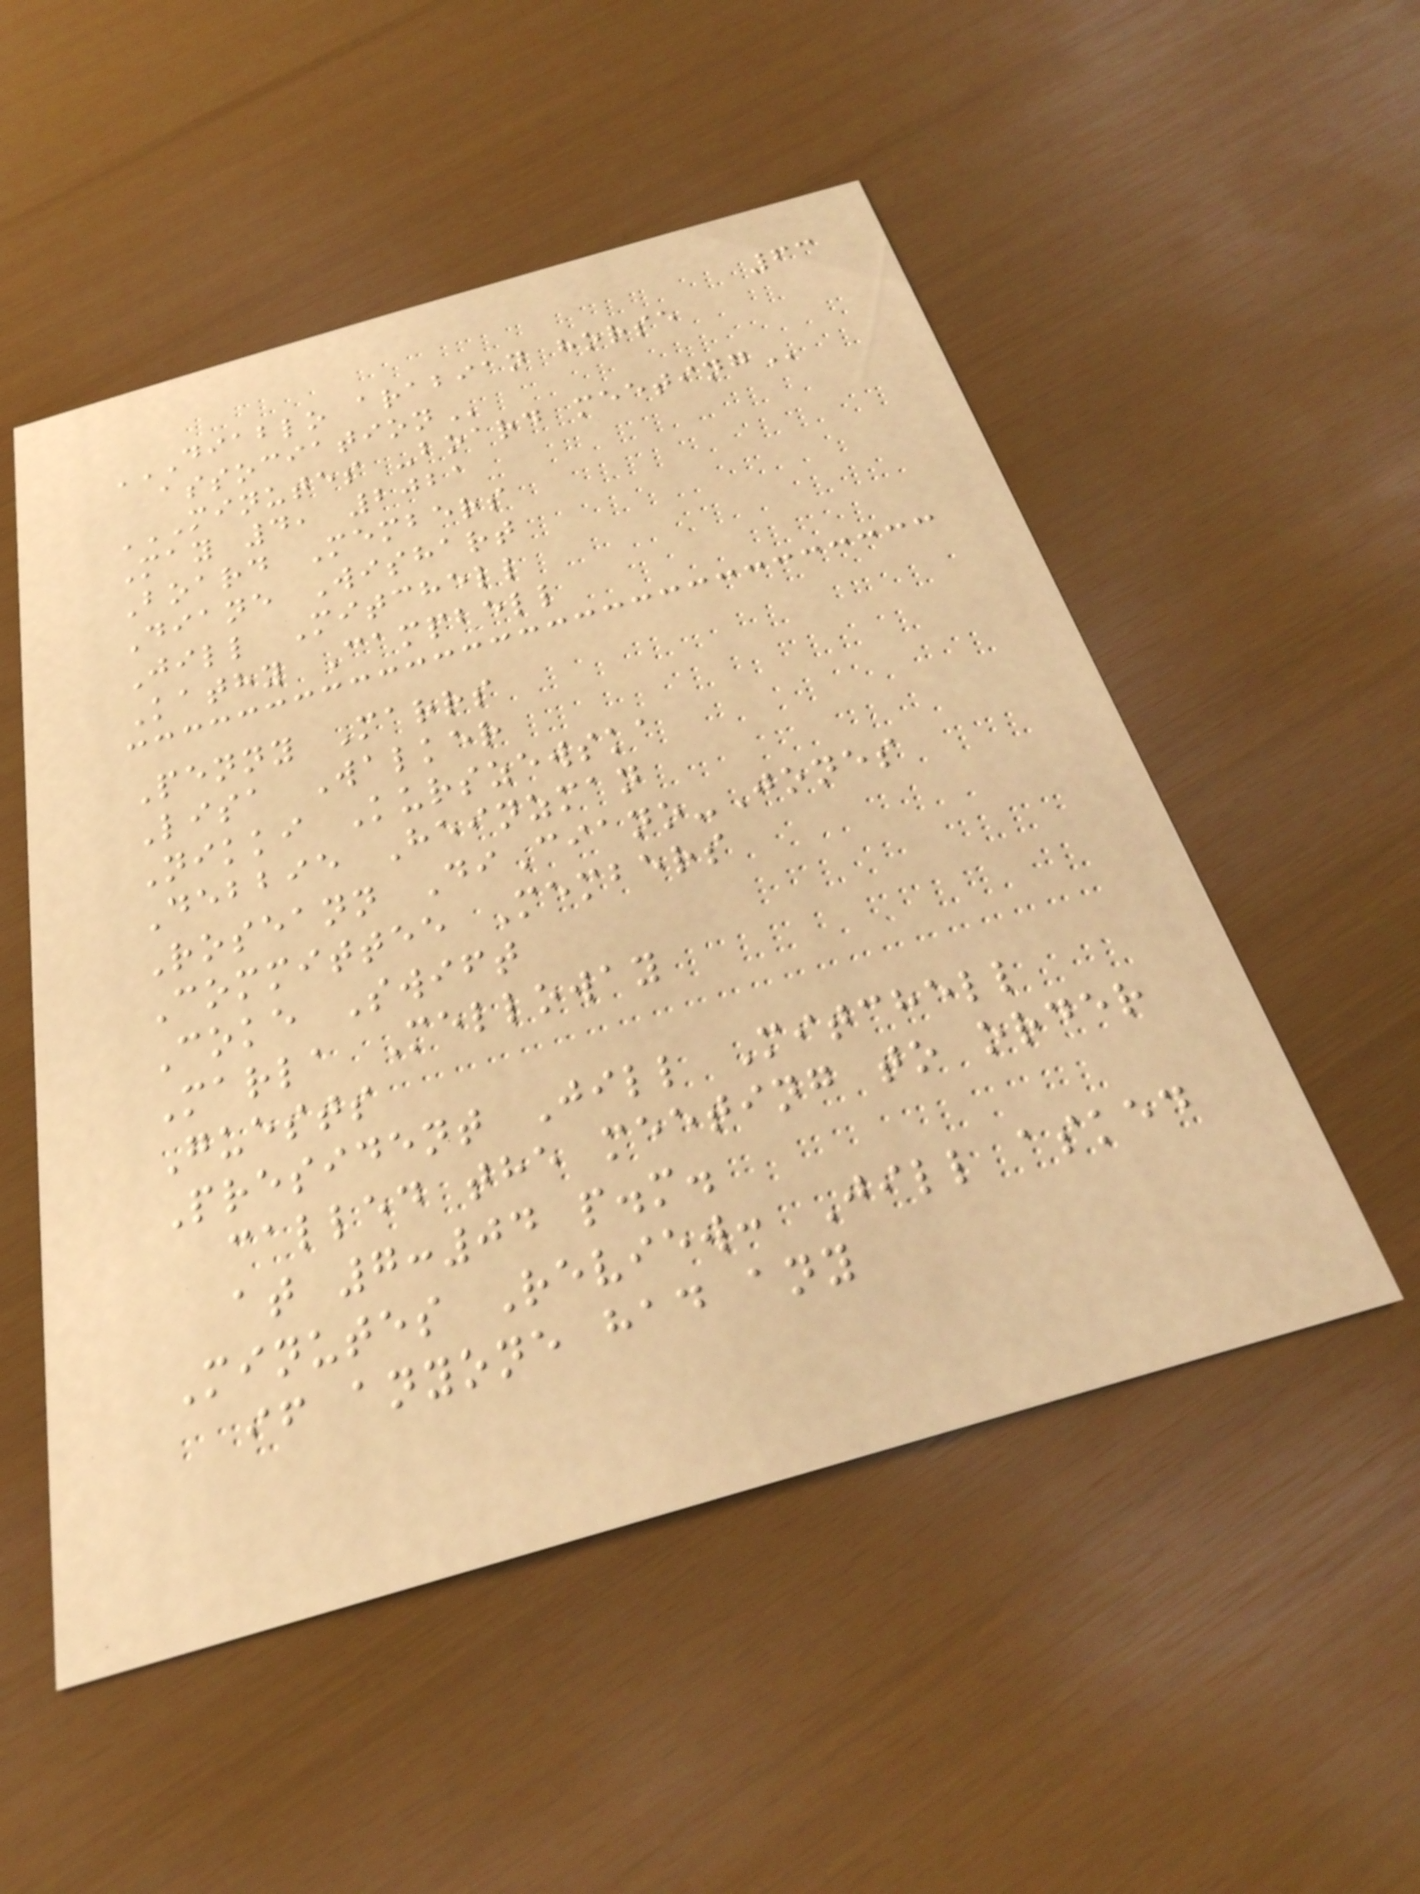63
DIABLO ARABIAN HORSE
ASSOCIATION
MINUTES -BOARD MEETING
May 4, 2021
Board Members
Diane Wishart
Jill Mitchell
Kathy Campbell
Penny Marrs
Lisa Walker
Nikki Kurszewska
Debbie Heinzman
Roseann DiCiano-Jones
Committee Members
Coke Swift
Marla Melloway
Guests
President Jill Mitchell
called the meeting to order
at 7:04 p.m.
Minutes Review: Jill asked
if anyone had any
